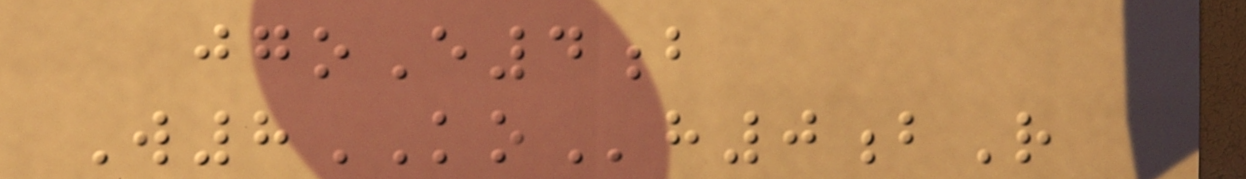jgoE4b
W8KOh0bR
